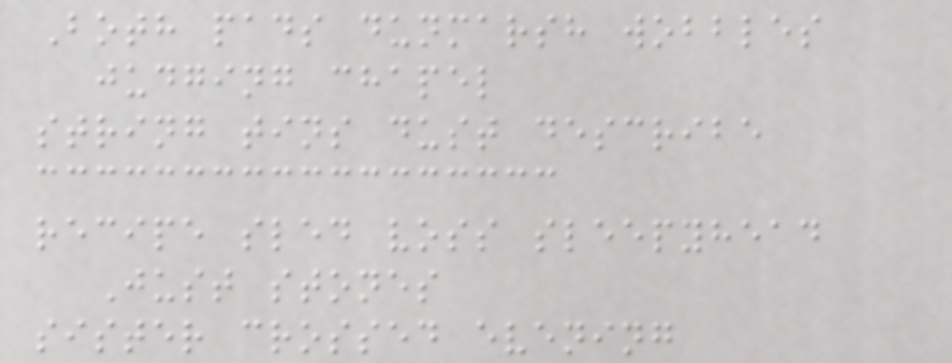Both pads dunmarsh wobbles
judging chapel
string tins dust describe
recipe sled voss sleepyhead
Just stones
sister crossed evening
